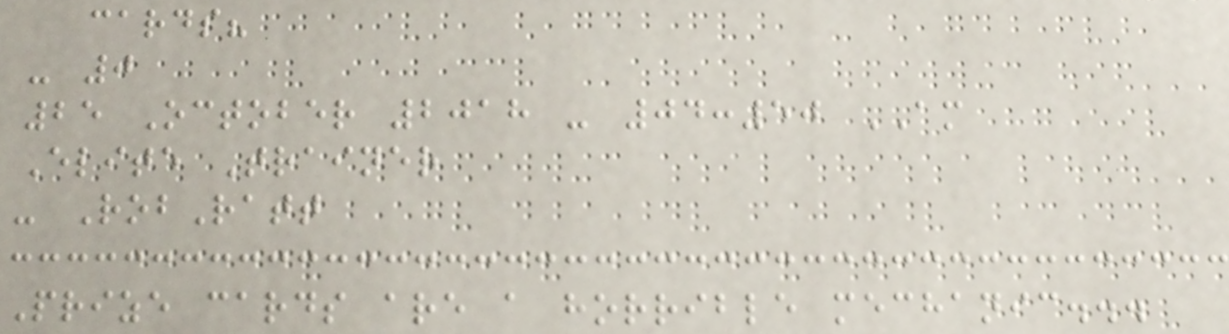cards?
- 0
25 October 2018 - 04:50 AM
Elite Trainer
- RobRatt
Prize cards are a horrible mechanic...
